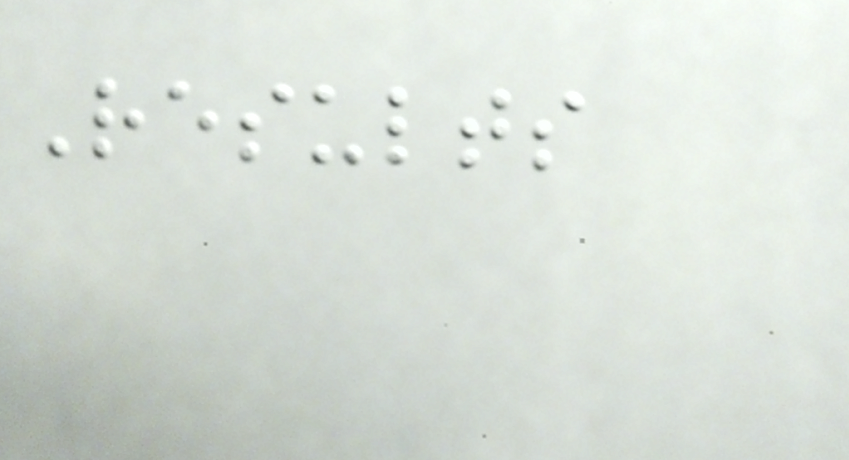Results
